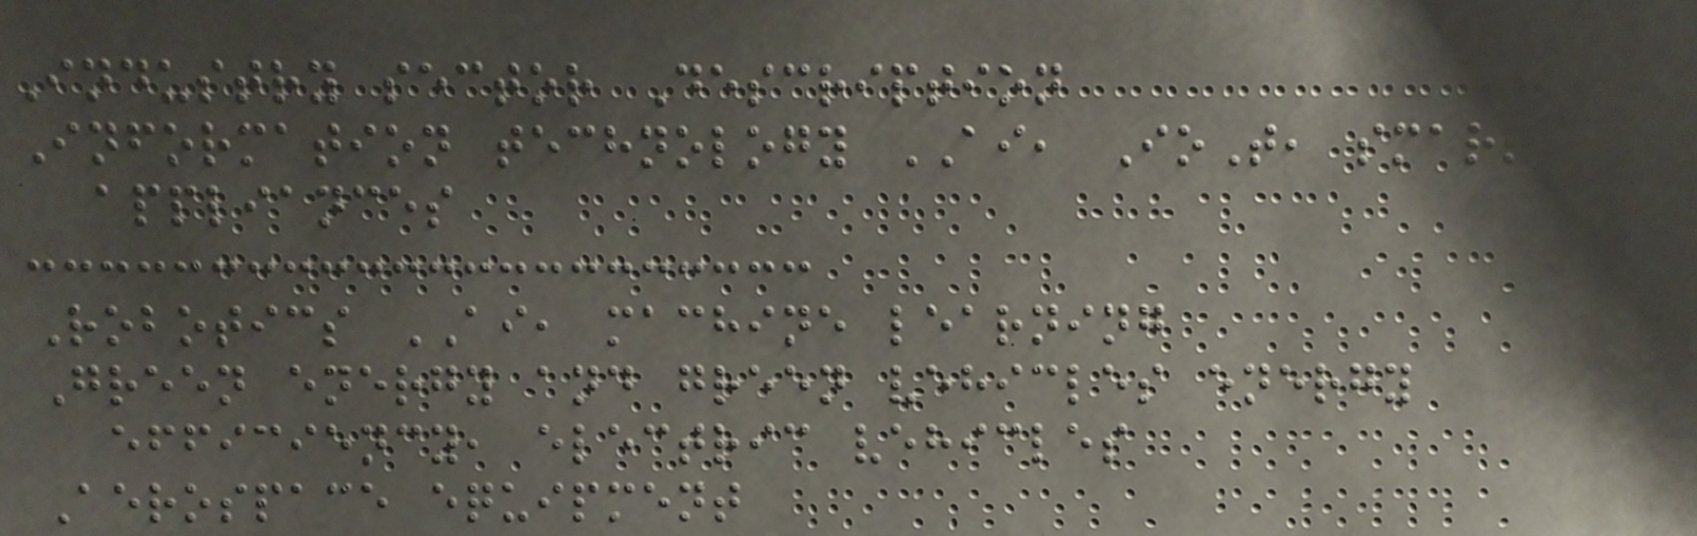Industry sector Description
Information technology AI, IoT, smart
appliances
Robotics AI, machine learning
Green energy and green vehicles energy
efficiency, electric vehicles
Aerospace equipment
